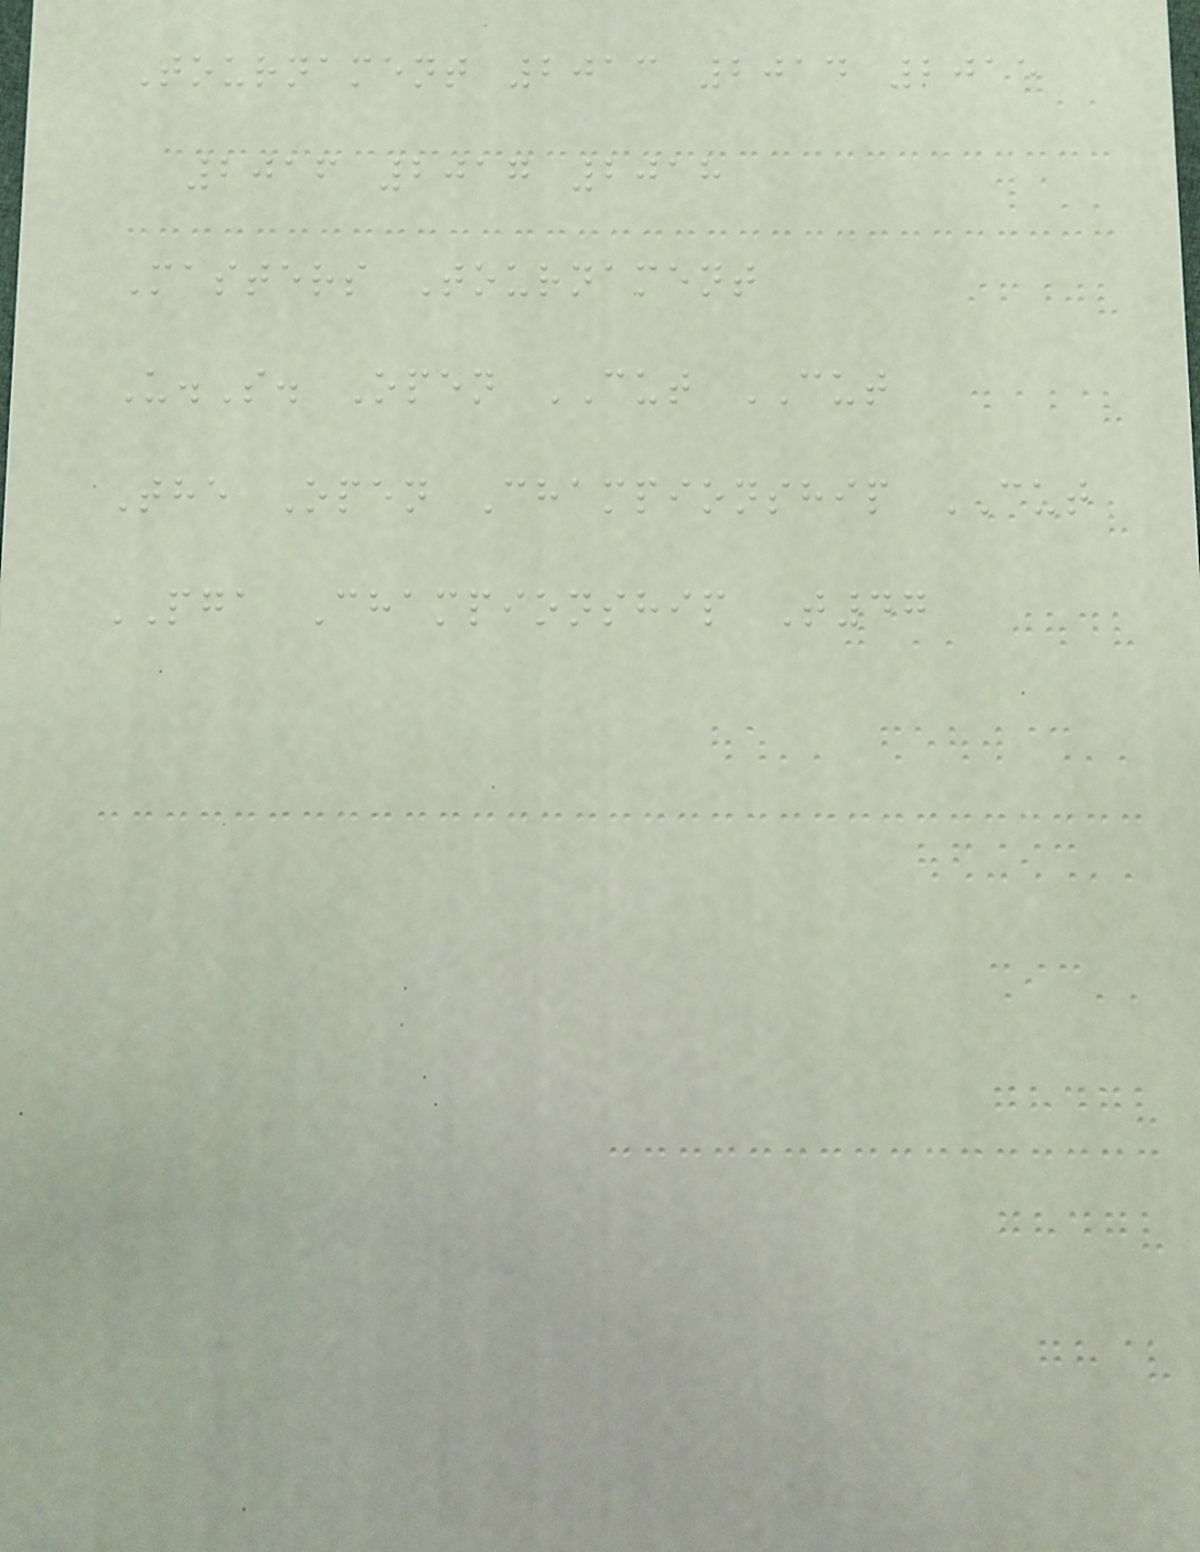Tournament 2013 2014 2015
2016 2017 2018
Masters Tournament
U.S. Open CUT CUT
The Open Championship CUT
PGA Championship T47
